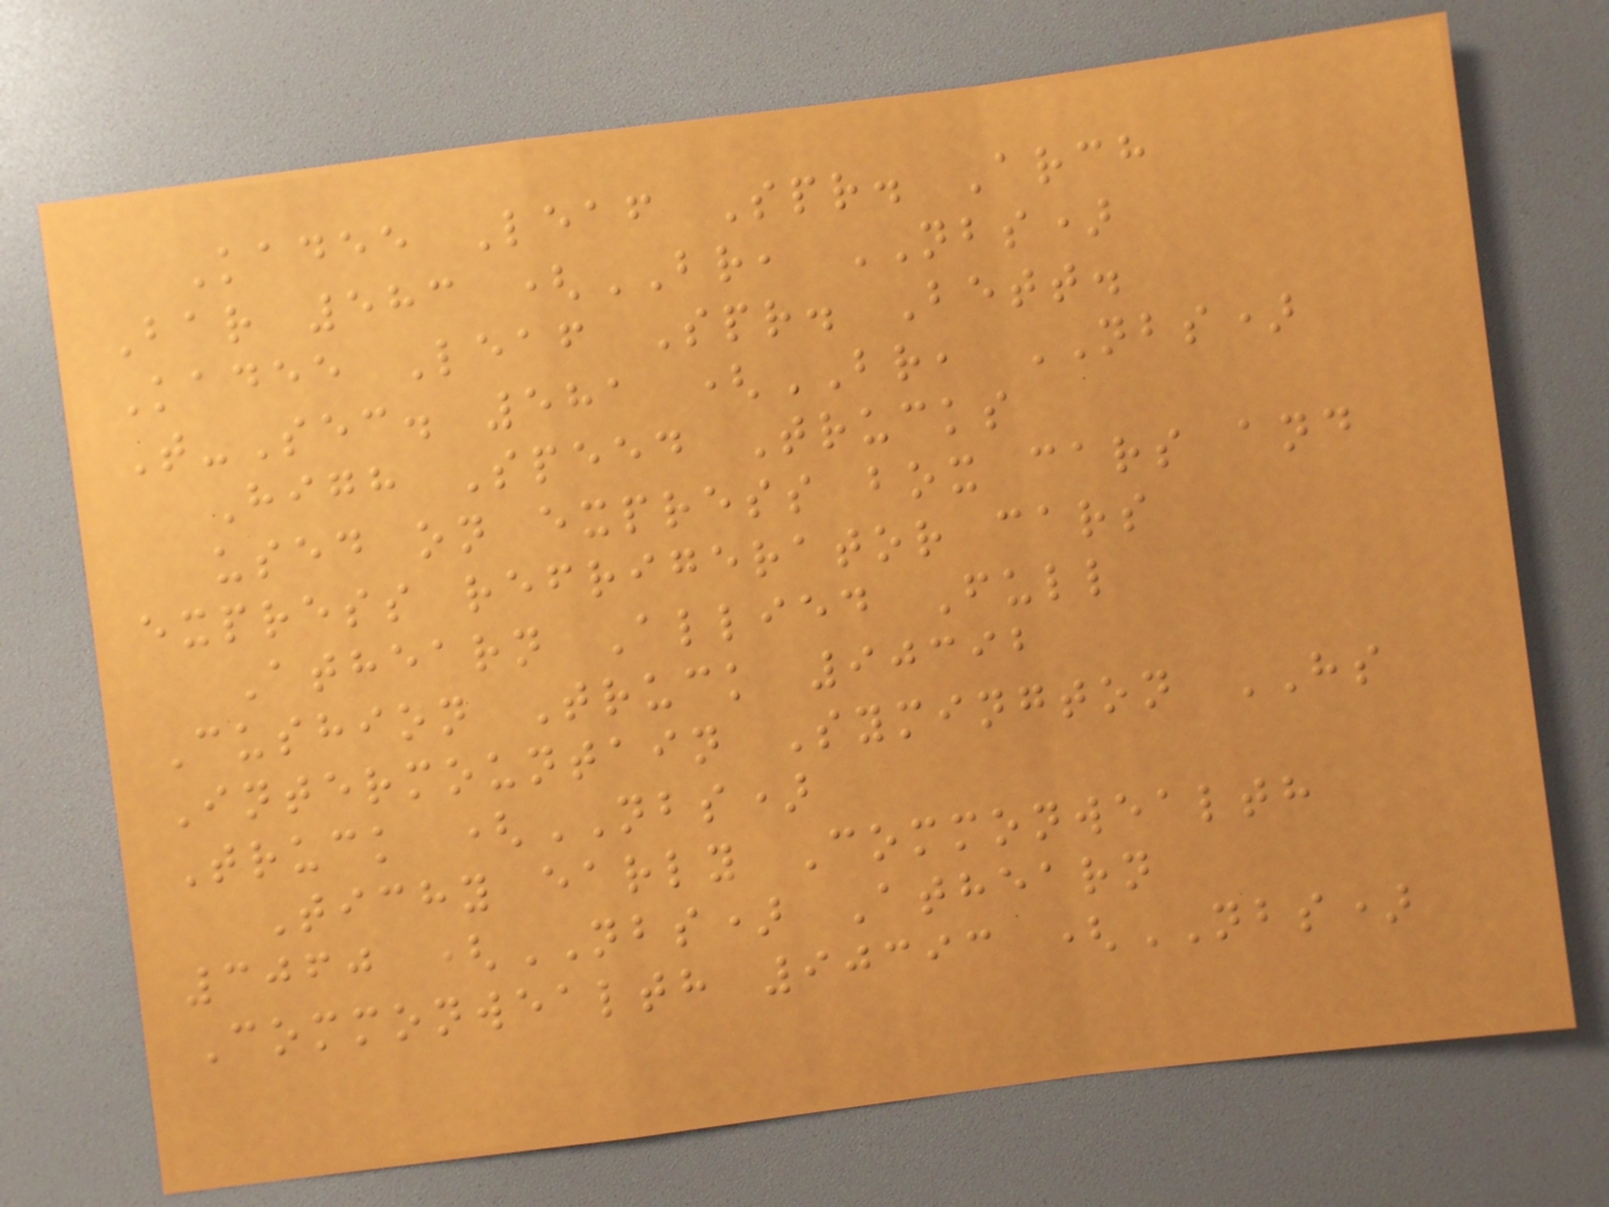Kadee Leaf Spr. Arch
Bar 583 (BR, NBS)
Kadee Leaf Spr. Bett.
T-Sec. 581 (BR, NBS)
High Speed Trucks
used on express box cars and
express refrigerator cars
Athearn Allied Full
Cushion Truck 90392
Intermountain Symington HS
Truck (NBS)
Tichy early Commonwealth
3060 (NBS) Athearn
Commonwealth 90393 (NBS)
